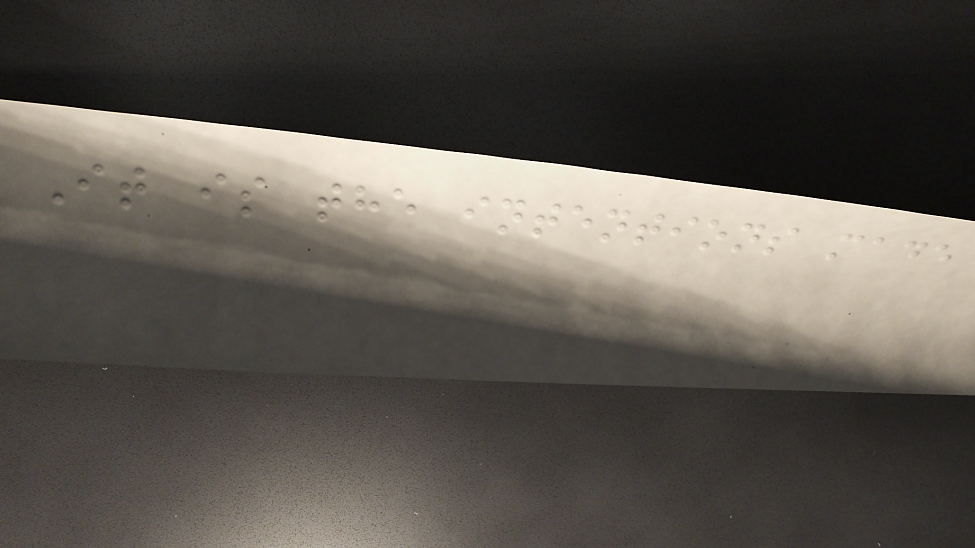It is the intentions made
